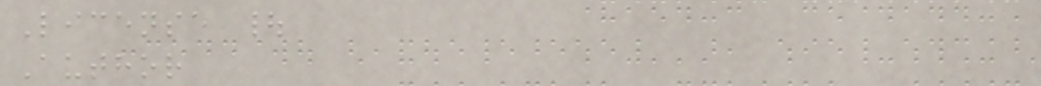License |
Author
